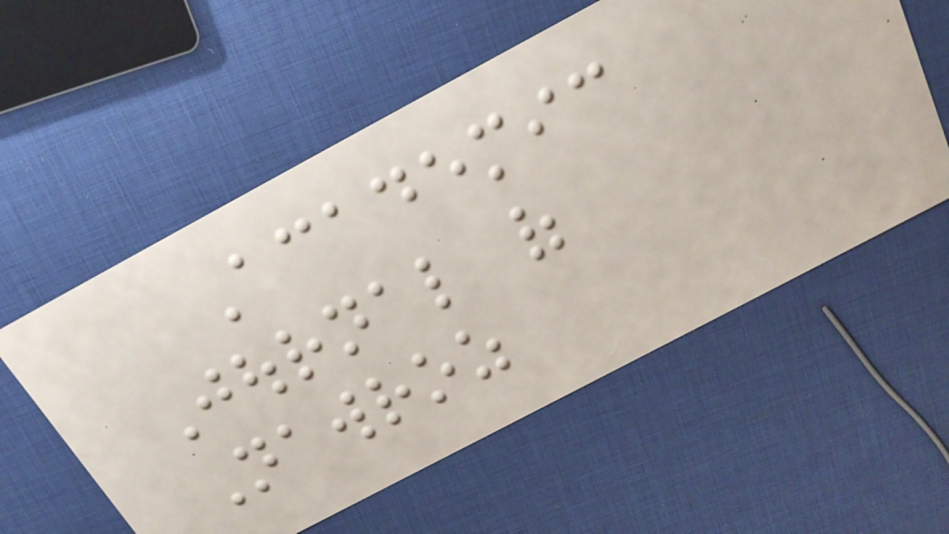Academic
Journal of
Nawroz
